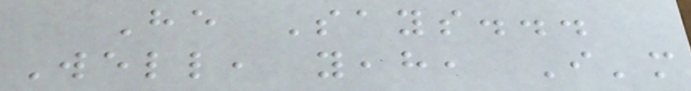He Says...
Well, yeah, I'm
